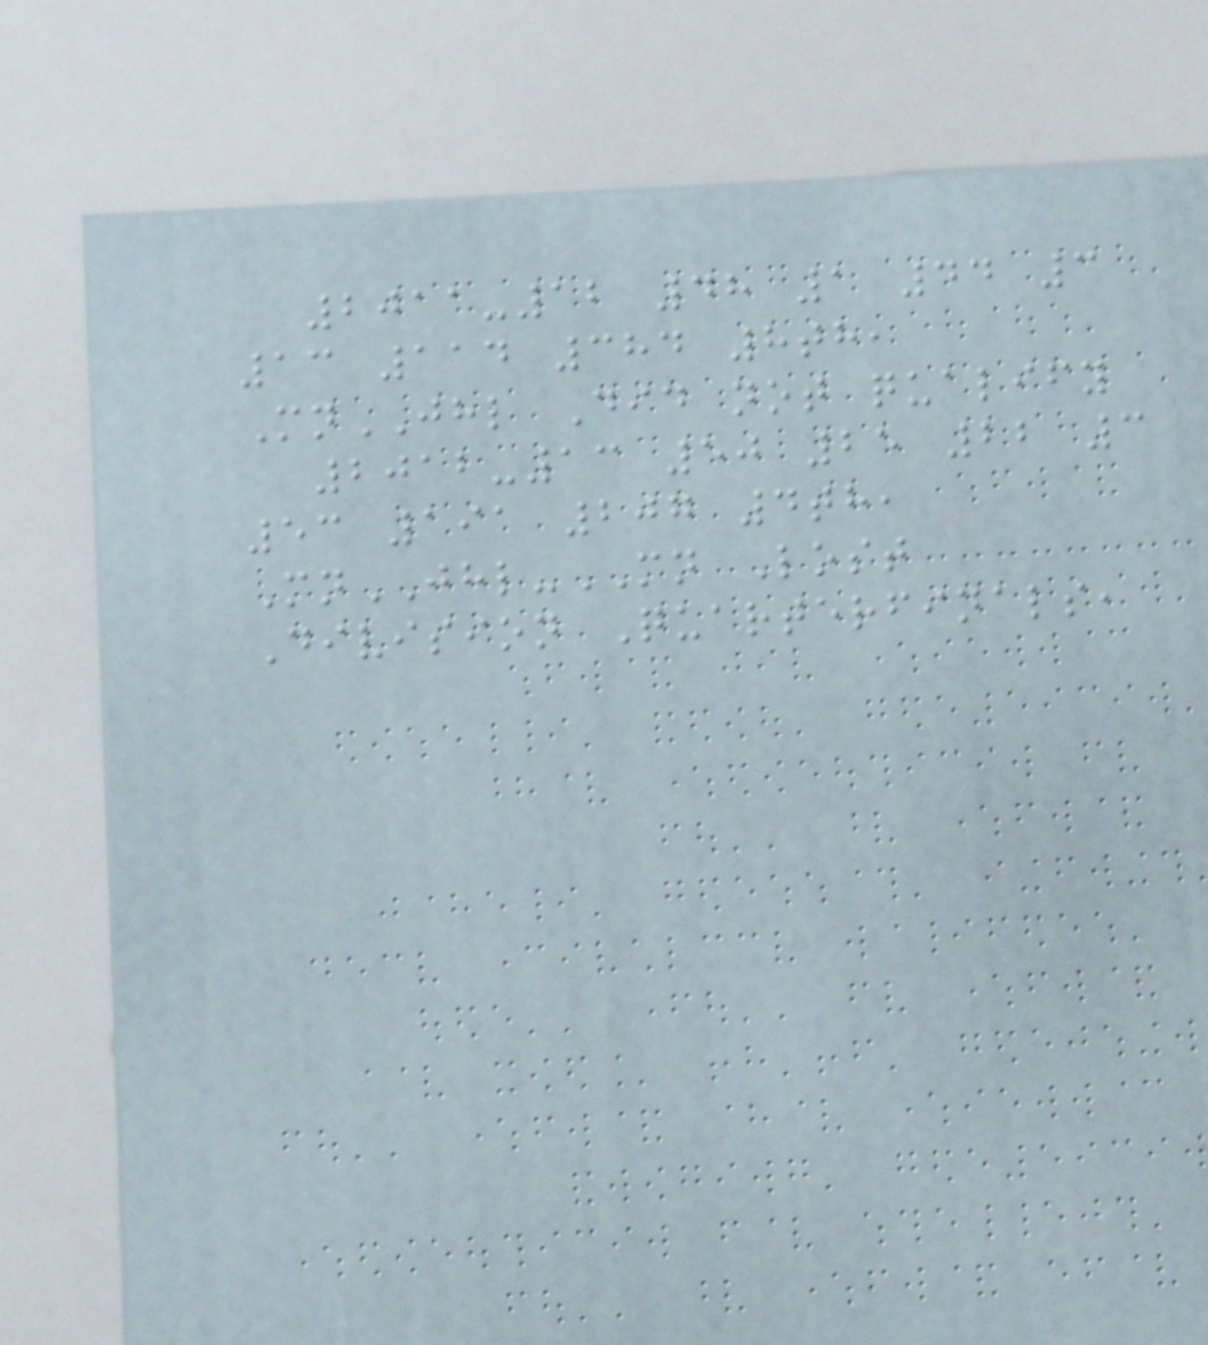2011-12 48 1 44 3
13 114 384 8th,
MnJHL Did not qualify
2012-13 50 25 22 3
53 191 207 4th,
MnJHL-MN Lost
Division Quarterfinals,
